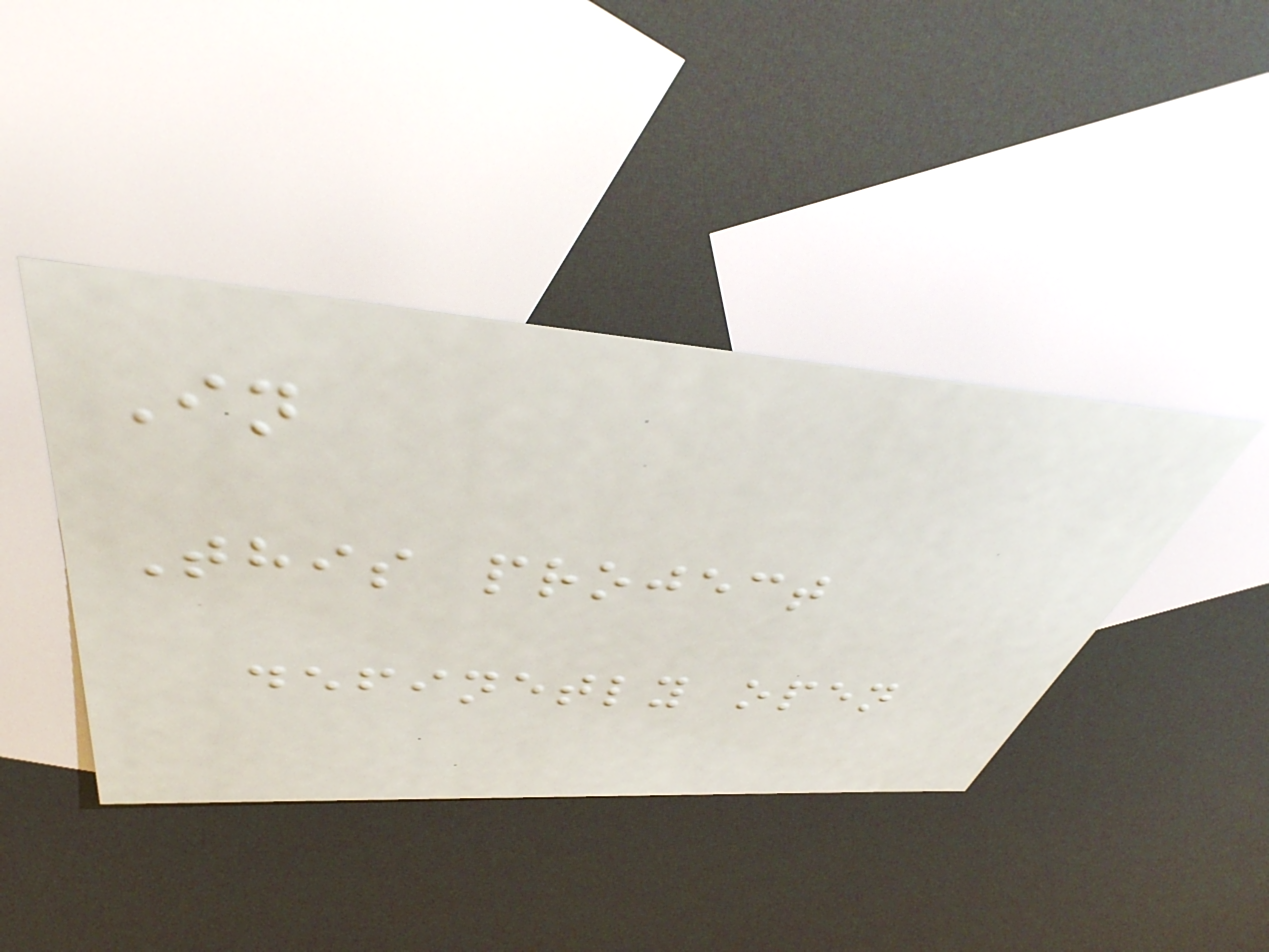In
This project
definetly open
